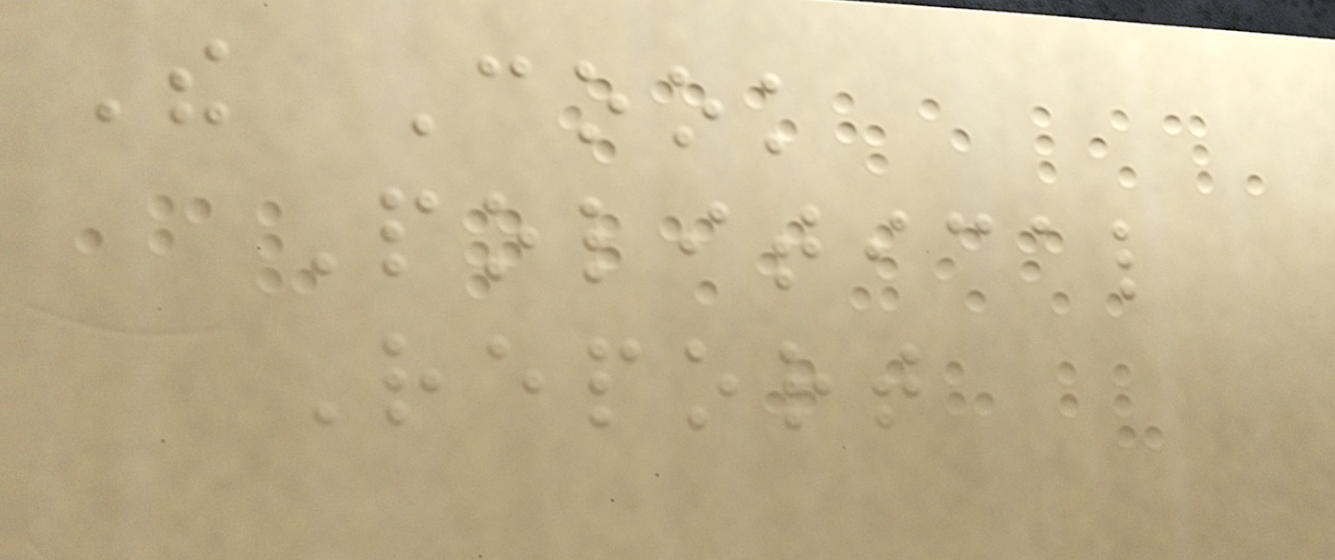The Cook
Political
Report
